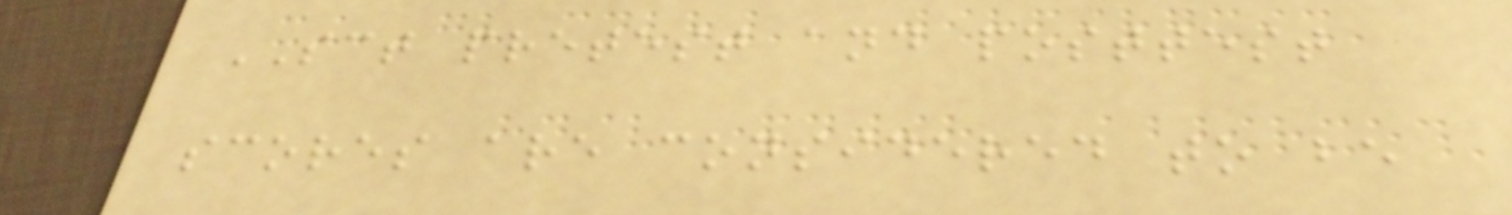SCT pretest and posttest
scores are considered to be
